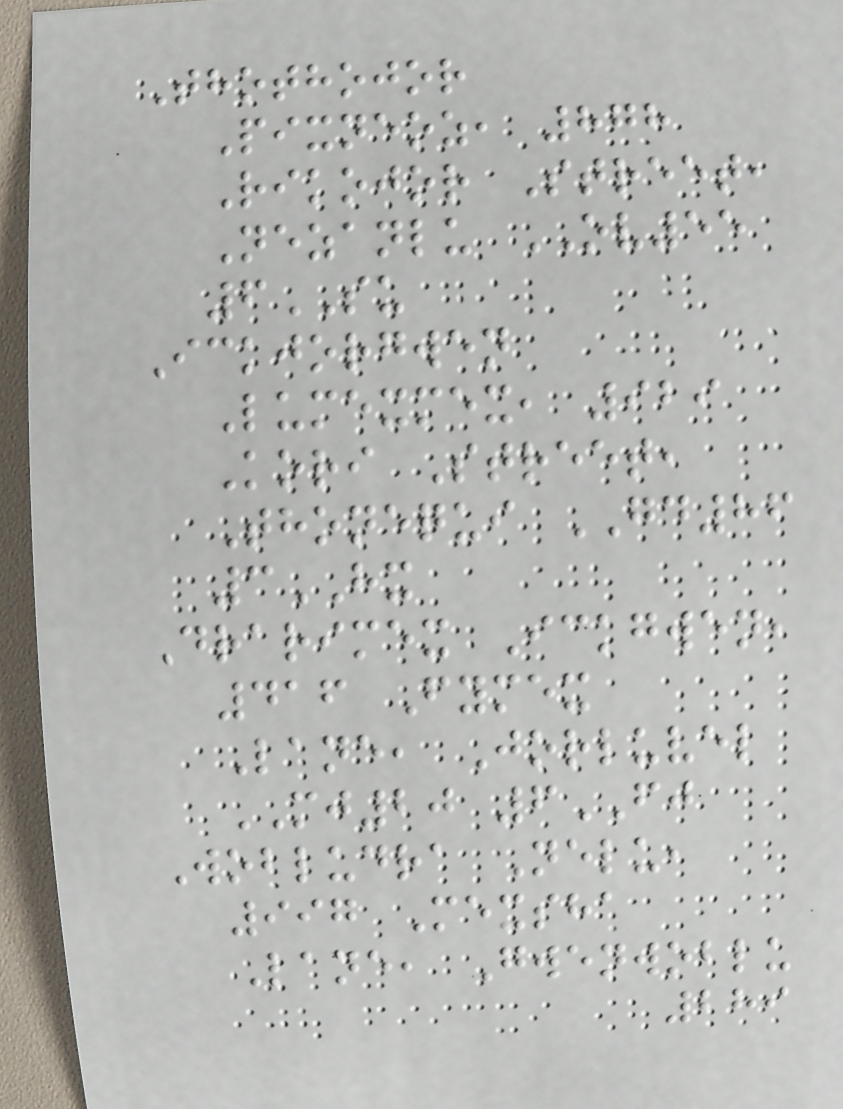Thothojor
Pixneoz, 878
Rikojor Street,
Nezanlu OV55
6SU
Ickjorgwen
Lumexmex, 929
Kori Street,
Thonequi GD86
3HX
Drarimex Ickgwen,
416 Fymex
Lane, Jorluvel
MJ20 6FJ
Wobludra Nelu,
997 Mexsha
Lane, Gwenwoblu
289
